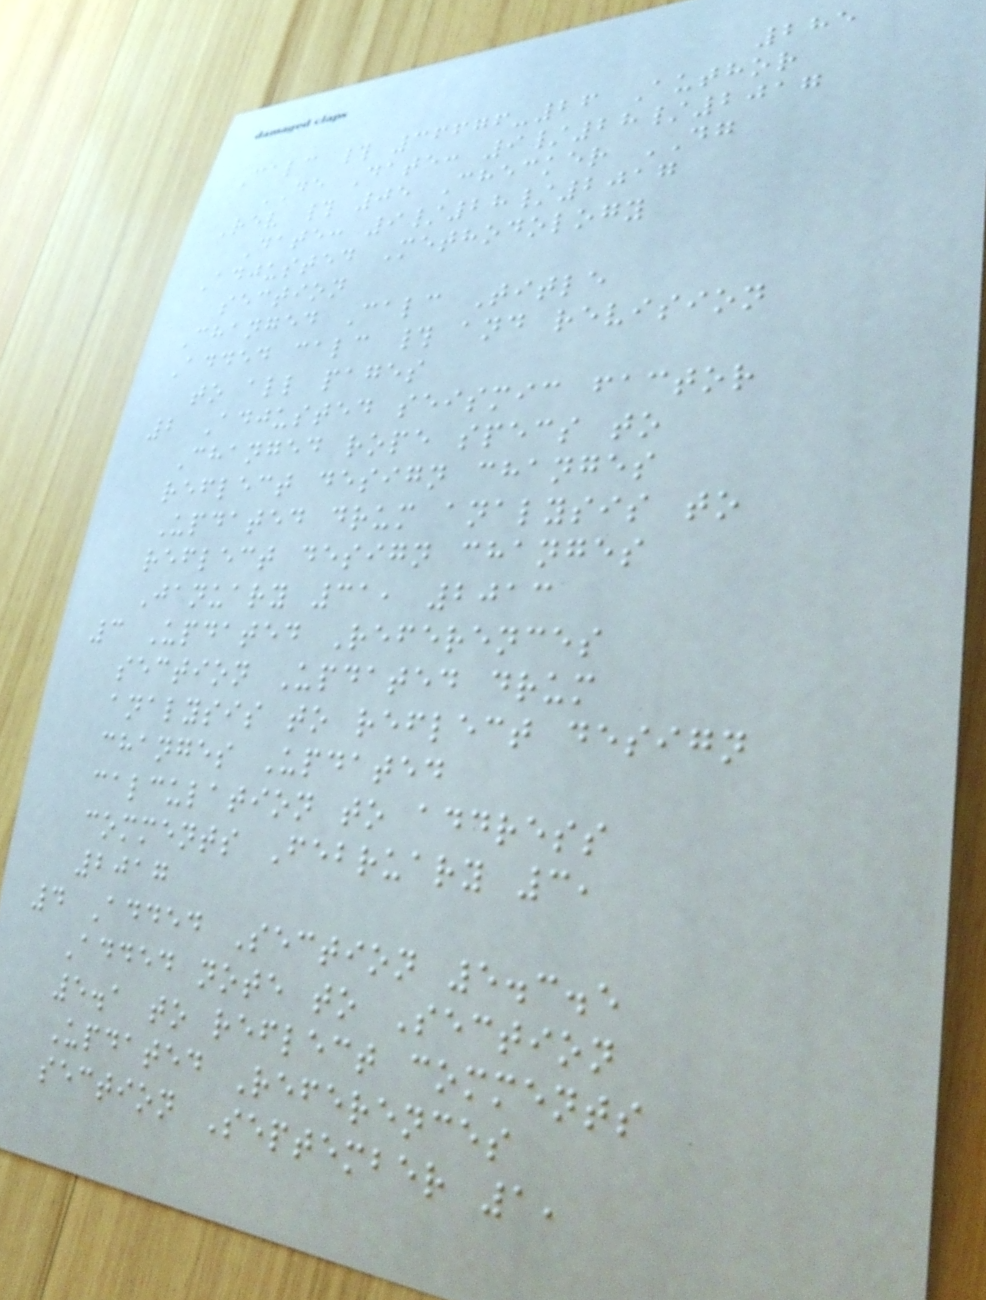285
Calc # 36676-26 Author
DE Date: 9/28/2017
Rev # 05 Checker DG
Date: 9/28/2017
Adjusted Methodology
section
Changed Calc Title
Added calc # and revision
to all pages
2 Adjusted seismic factor
Changed rope specs to
reflect design changes
Updated drum analysis to
reflect design changes
January 31, 2013
3 Updated References
section Updated drum
analysis to reflect design
changes Updated
calculation to address
comments February 3,
2017
4 Added Section 5.3.5
Added note to Section
5.1 to reflect comments
Updated References
section September 1,
